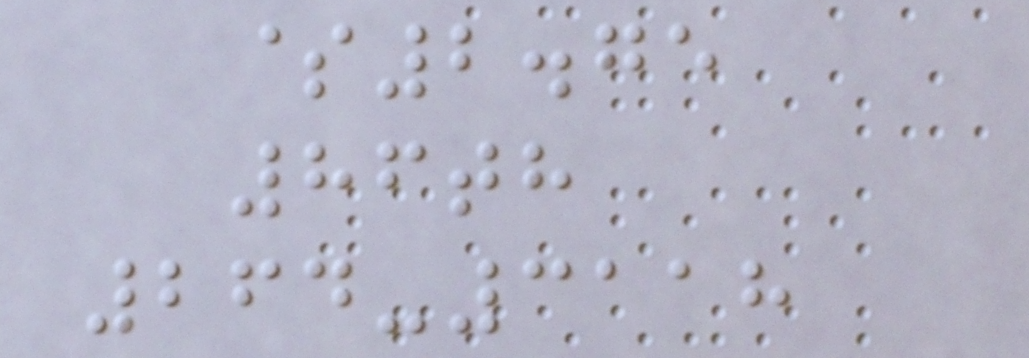$2.75
86th
264-3118
